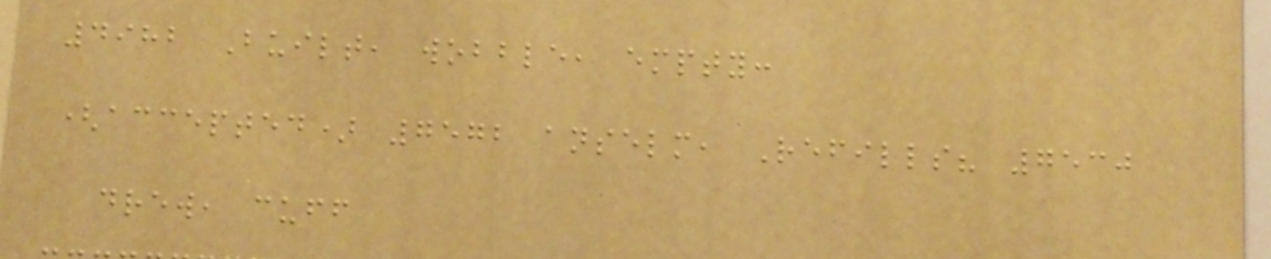4982 Built, wobble, empty:
(accepted) 7572 anselm, Refills? 7530
drew, cuff
